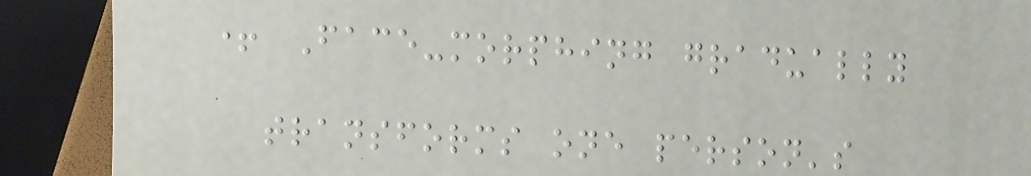+ Face-morphing gradually
transforms one person's
